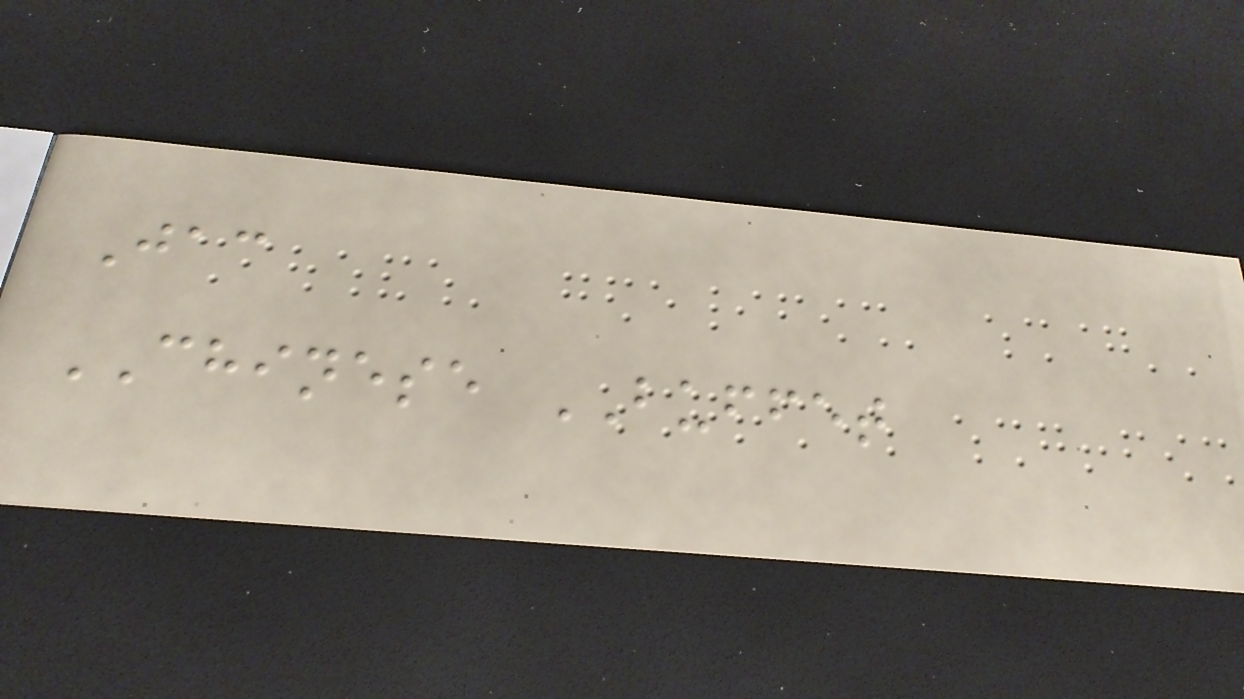Jac
CHINESE BUFFET
